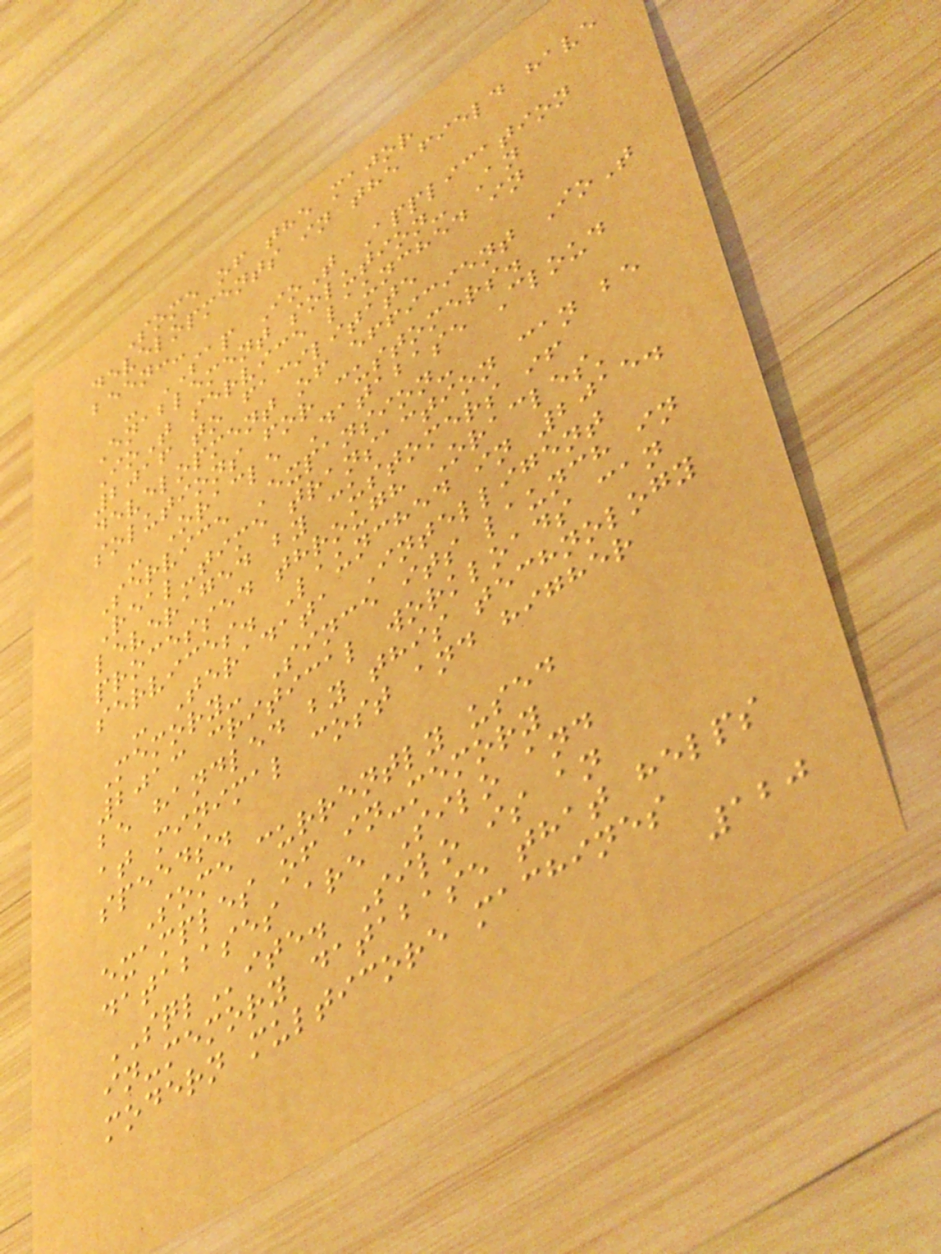Some of the major
developments in the field have
been:-
- SAP IoT Application
Enablement solution- An
IoT service launched in
2016 to facilitate
development of efficient IoT
solutions for customers.
- Oracle Database Cloud
Service Expansion-
Real-time transaction can be
leveraged by customers if
processed through Oracles'
services. Launched in 2015.
- Teradata Intelligent
Memory- Since its launch in
2013 critical workloads can
be handled by this technology
at minimal cost and higher
speeds.
Some currently used
examples of in-memory
databases are Silo and
SQLite. Silo is an
in-memory database that helps
modern multicore machines
120
